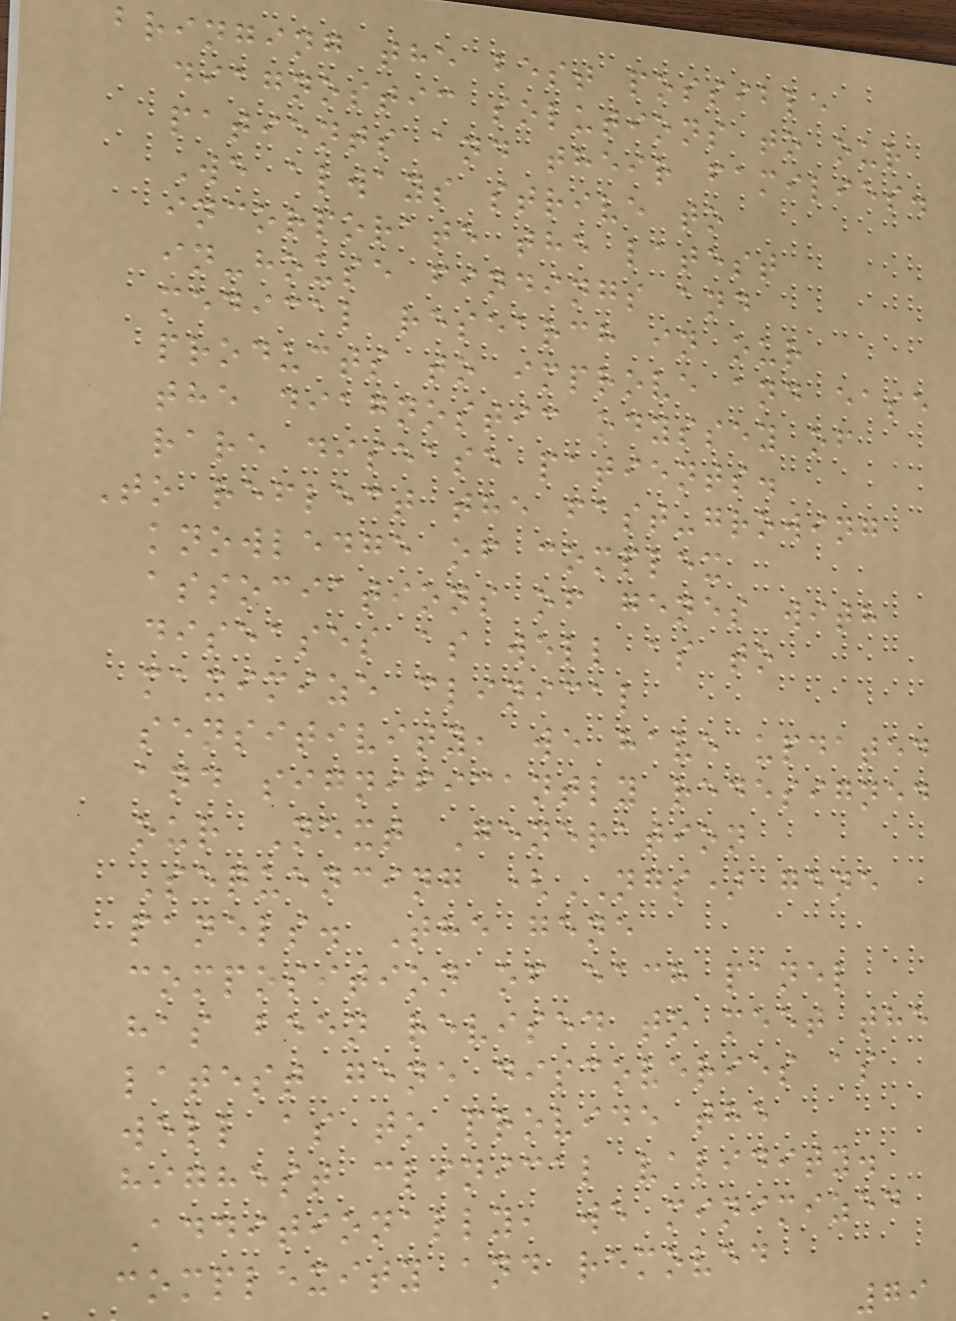bringing the best possible
diagnostic solutions to our
patients and their families.
We always strive to
incorporate the latest
in-house findings and
medical research in our
products to improve and ease
the diagnostic odyssey of
rare disease patients.
To reflect the fast-growing
knowledge of complex
associations of genes with
diseases as well as to
maximize clinical
sensitivity, we have updated
and significantly redesigned
our Next Generation
Sequencing (NGS) gene
panels. The gene
composition of each panel
has been revised to meet the
latest gene discoveries as
well as to provide the
highest clinical validity.
Additionally, we minimized
complexity and removed
79
